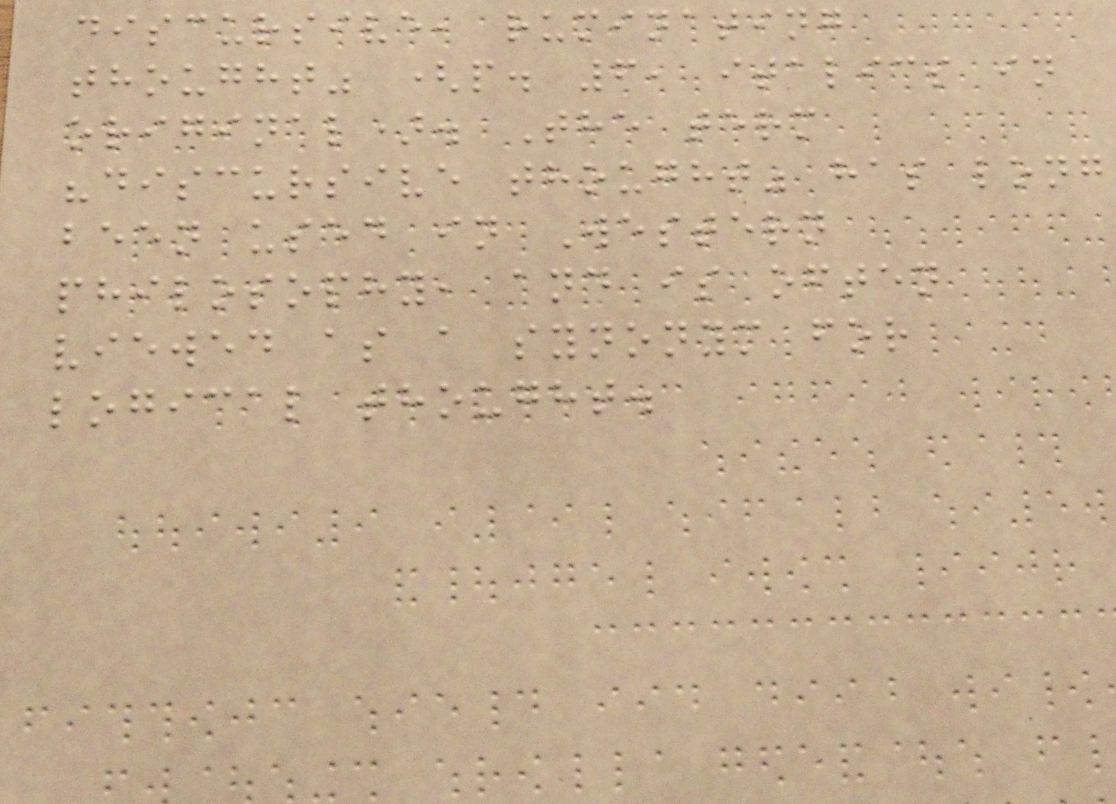discursive, ruminating
thought" (p. 6, italics in
original). The term
"discursive thought" has long
been used in Western
philosophy, and is often
viewed as a synonym for
logical thought.
